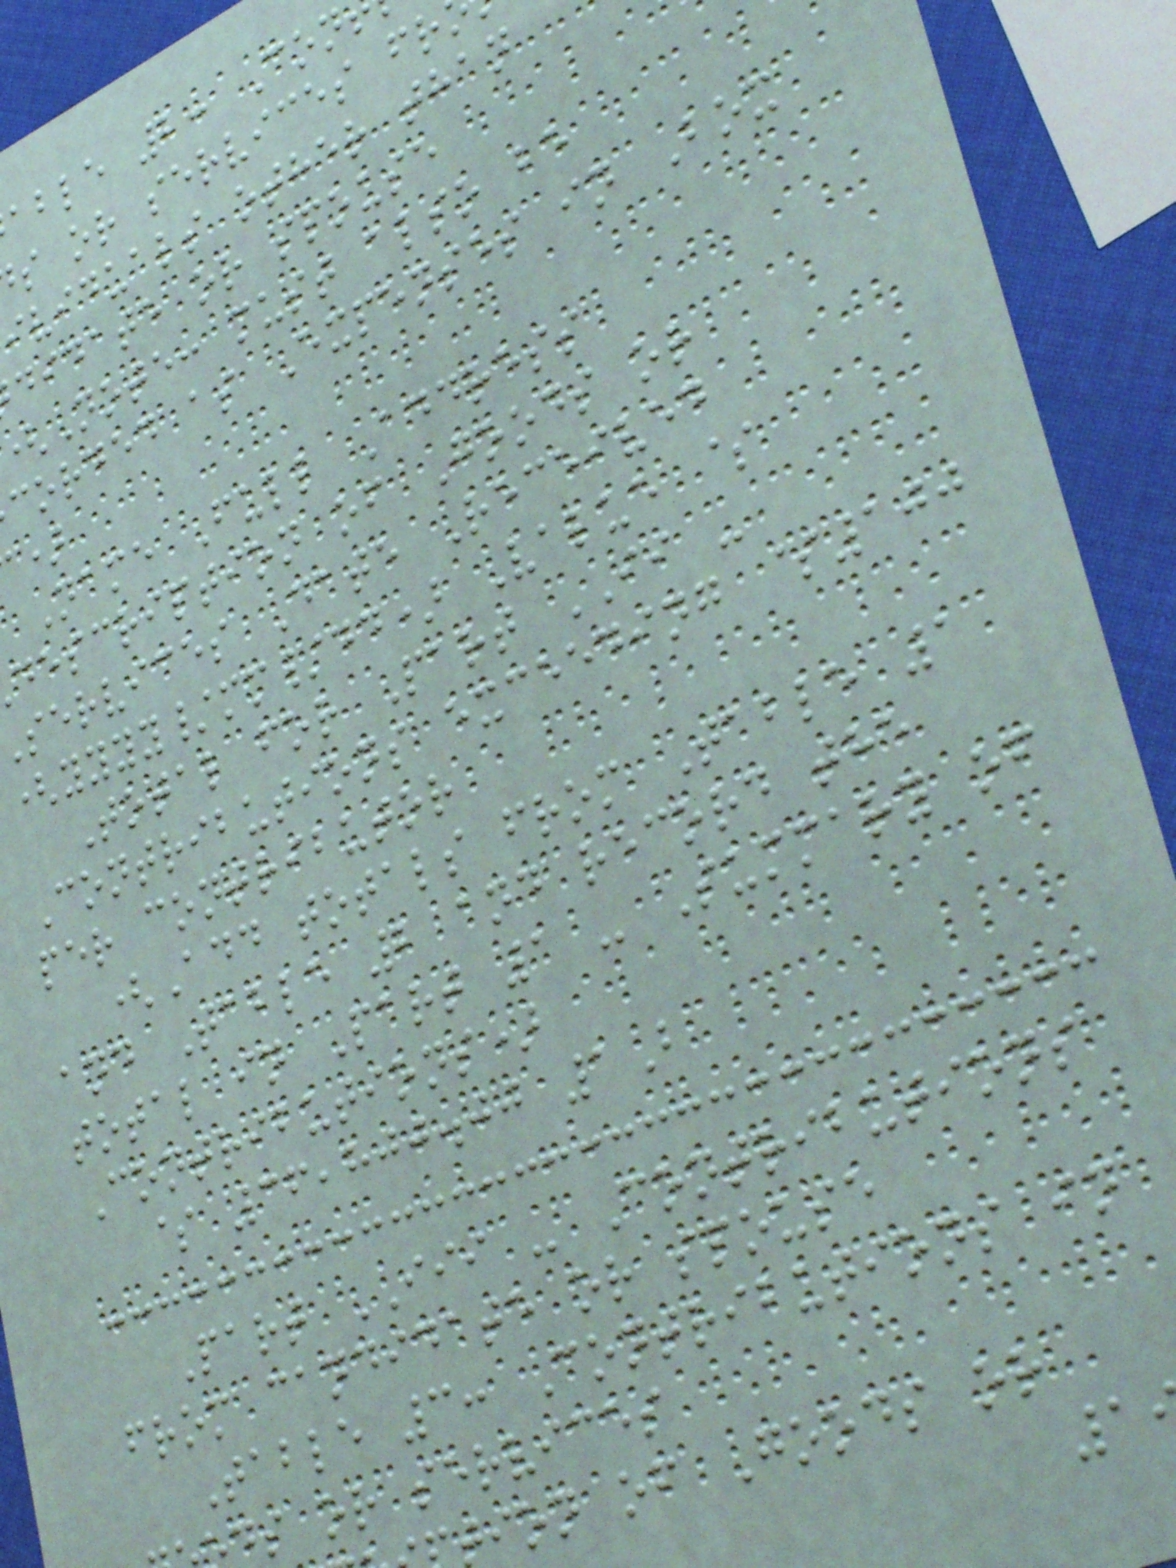able 2: Con
s or services fr
ividuals other than
didate or spouse
Note: must also be
corded as Expenses in Box
Name Full Address
description of Goods or
services Date Received
(yyyy/mm/dd) Value $
Total for Part II -
Contributions exceeding $100
per contributor
(Add totals from Table 1
and Table 2 and record the
total in Part 1 - Summary of
Contributions)
$ 36,800.00 1B
Part III - Contributions
from candidate or spouse
Table 3: Contributions in
ds or services
tion of Goods or
